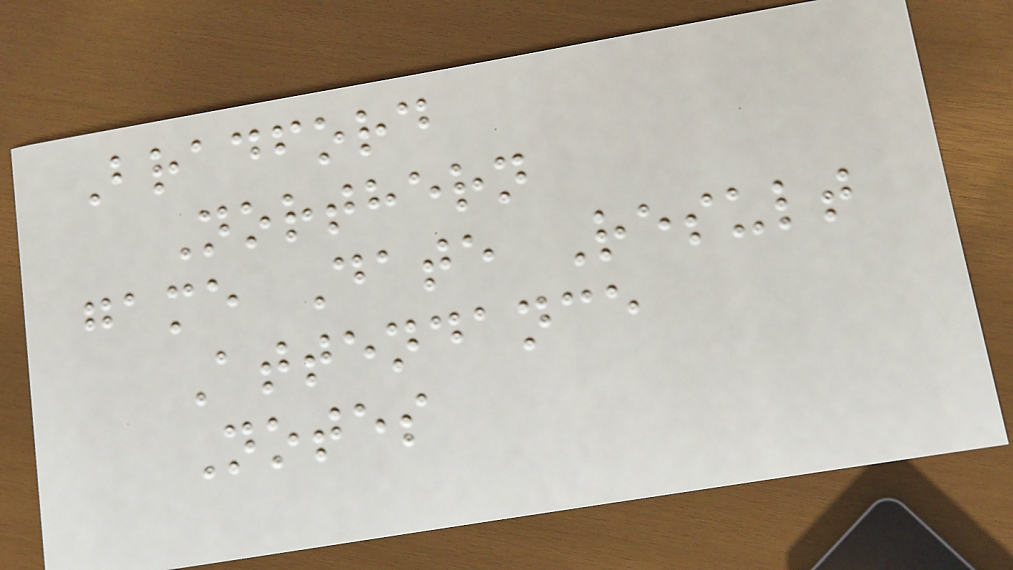Bradford
Northern
game Date Result
Attendance
Notes
